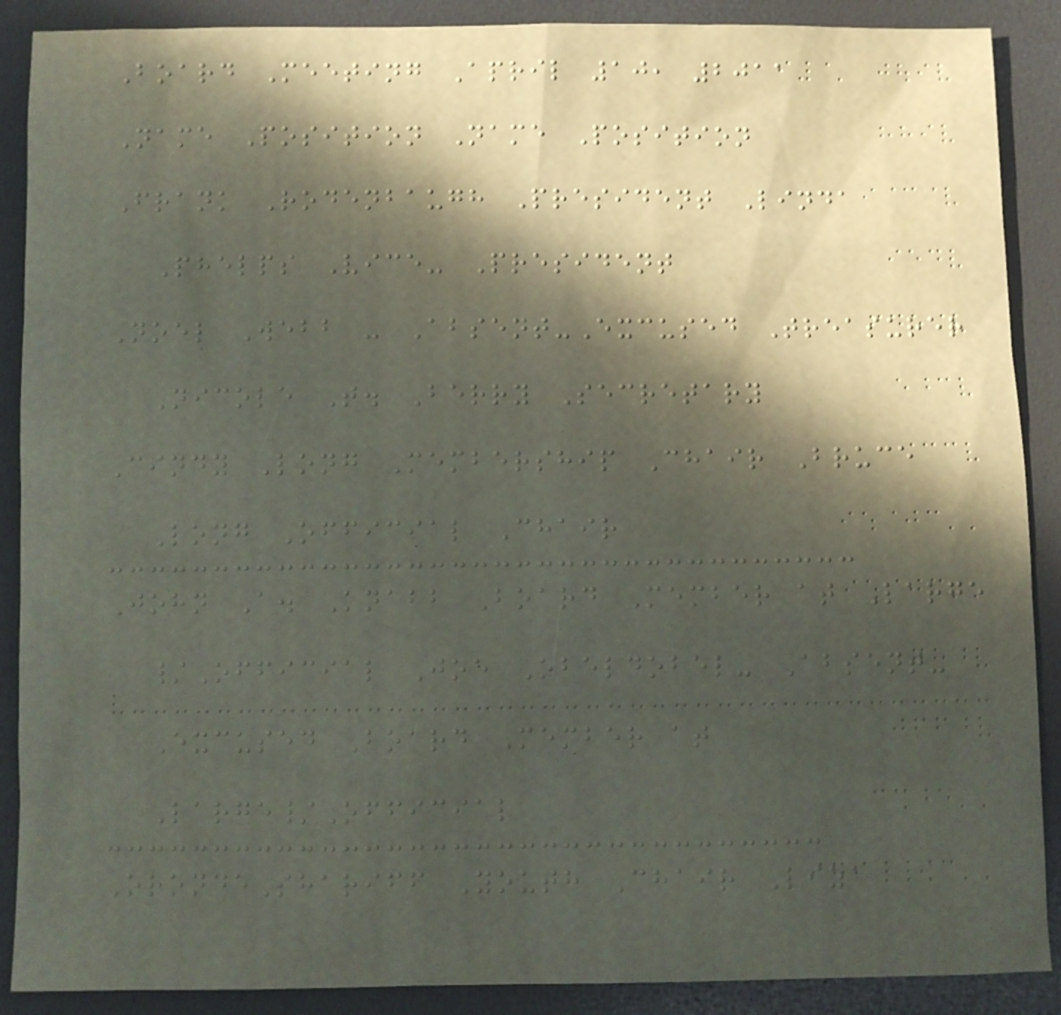Board Meeting April 10, 2011
Name Position Name Position
Frank Rodenbaugh President Linda
Phelps Vice- President
Noel Webb - Absent-Excused Treasurer
Nicole T. Berry Secretary
Cindy Long Membership Chair Bruce
Long Official Chair
John A. Knabb Board Member at Large
/Official Joe Obeldobel- Absent-
Excused Board Member at
Large/Official
OrondeShariff Youth Chair Liza
